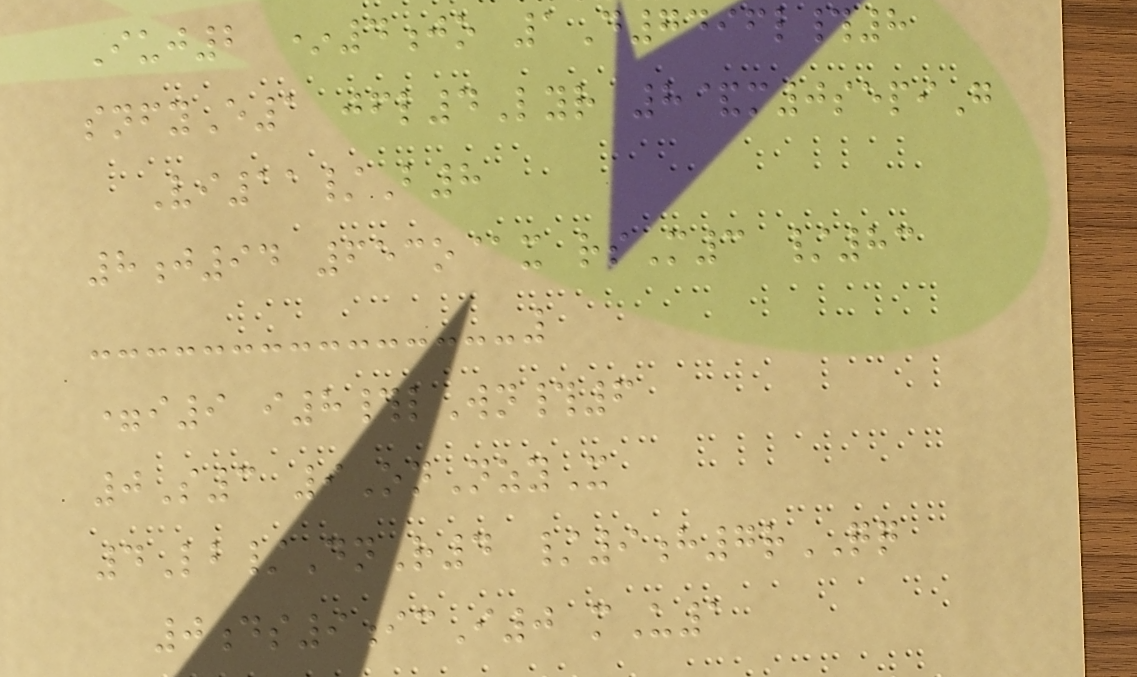Iuj2 *4jo 1D7496l#8
snfyE1 jfl4Lyr 8&m0sepiG
Vi11/B8
8j94 653o@x rsM3 /83
=i9 i8#lWn#6
0S3 9OnNzyX
4Lb/DnR4 /9h7rQQ
0ds9icI0 mU1
